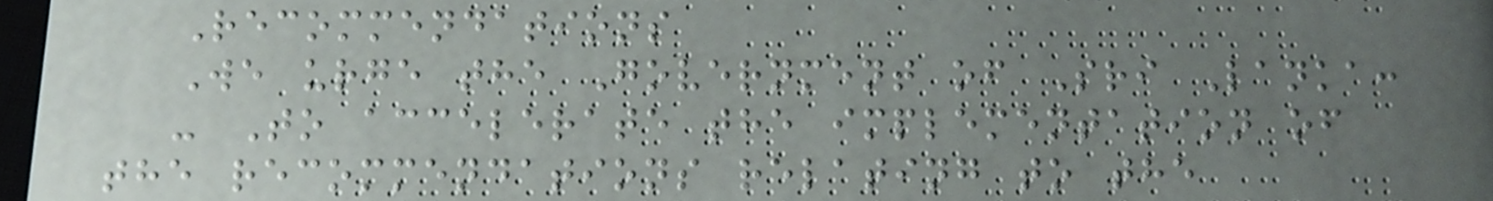Recommendations
We urge the Government of Sri Lanka:
- To accelerate the implementation of
the recommendations relating to the
